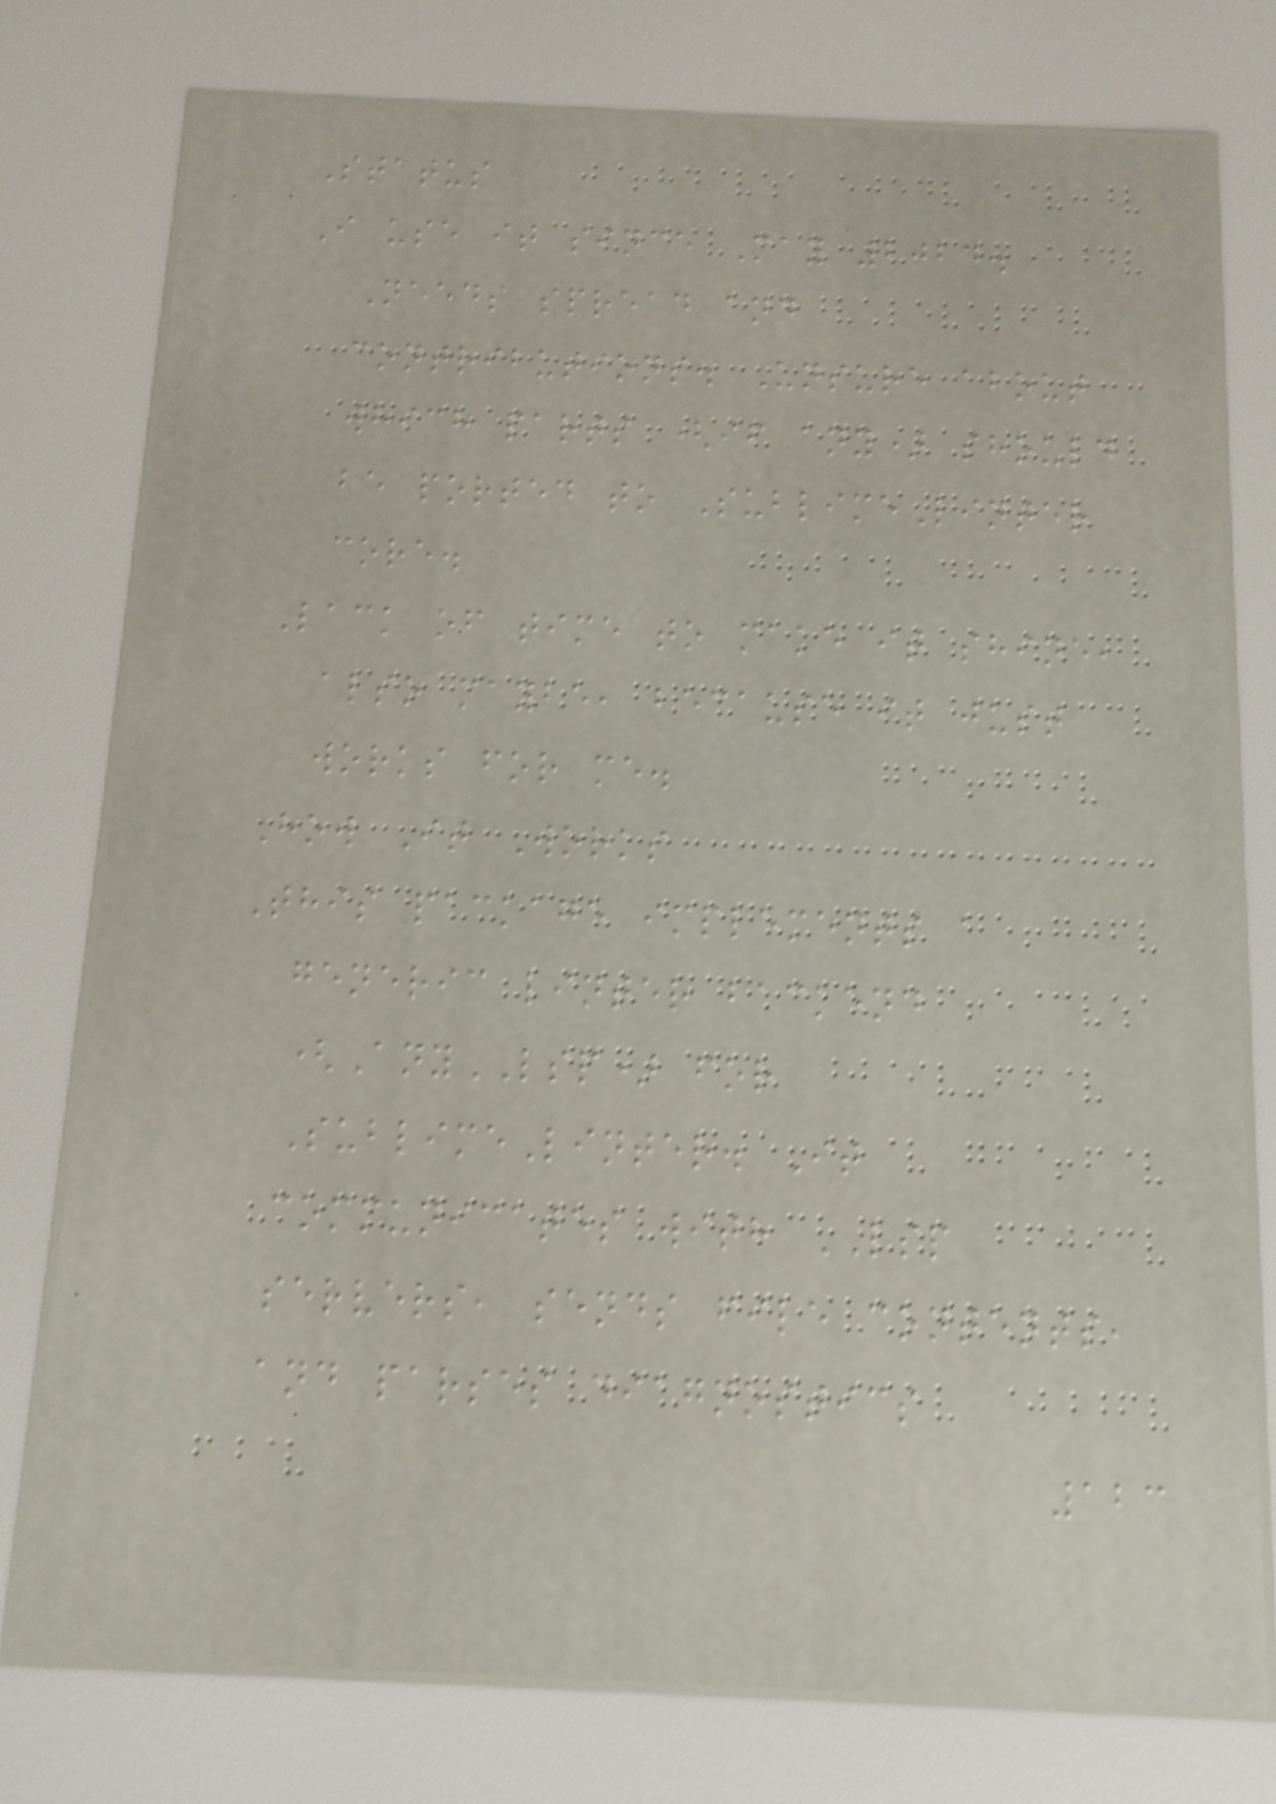Status
I use it since May 2024.
Needs spread and
contributions. Unsure about
which parts (if any) should
be ported to SublimeLinter
core.
Lack of time to make it shine,
also maybe, because it just
works for me.
How It Works
This package implements a
generic linter backend
(AnyLSP) for
SublimeLinter. It
communicates with LSP
servers, sends file contents,
and parses diagnostics
123
